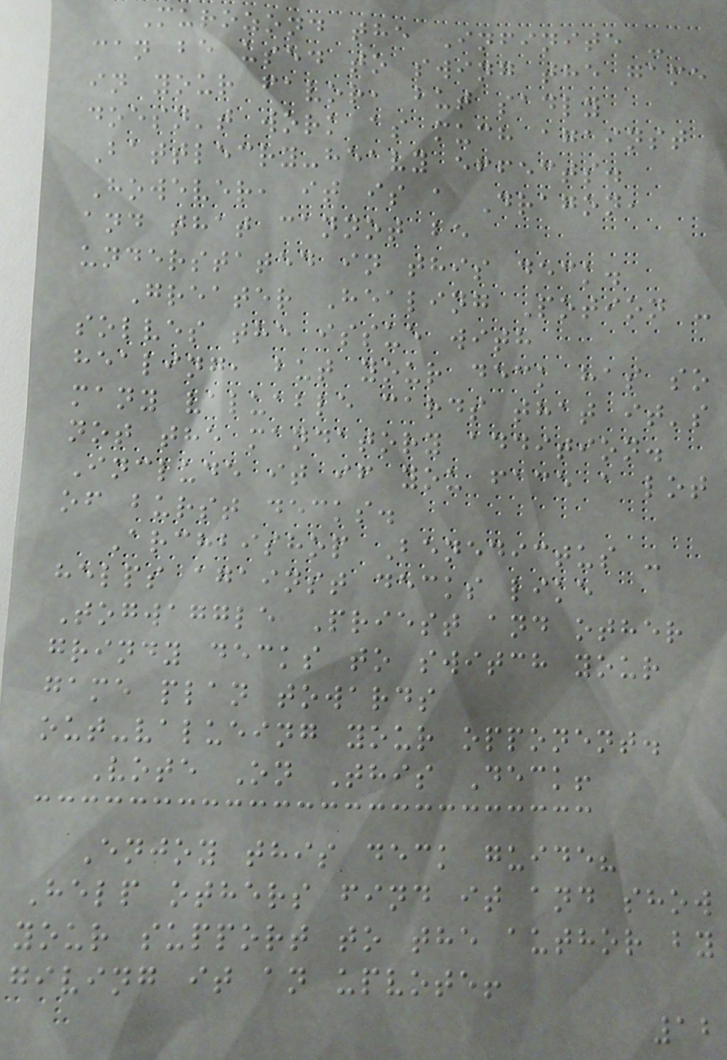Murozond the Infinite -
can be used to swing the game
in your favor, but sadly
doesn't work as much against
Battlecry-heavy effects.
However, it is a Dragon,
and that cannot be
understated in this deck.
Greater Healing Potion -
solves the issue with
healing, but your deck has so
many valuable cards that it's
not the mandatory addition.
Include it if you face a lot
of burst decks.
Archbishop Benedictus -
helps against decks like
Togwaggle Priest and other
grindy decks to switch your
game plan towards
out-valueing your opponent.
Vote On This Deck!
Enjoy this deck guide?
Help others find it and show
your support to the author by
giving it an upvote!
12
